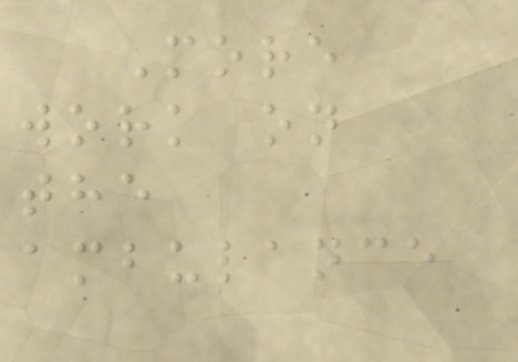More
work on
the
ambulance
